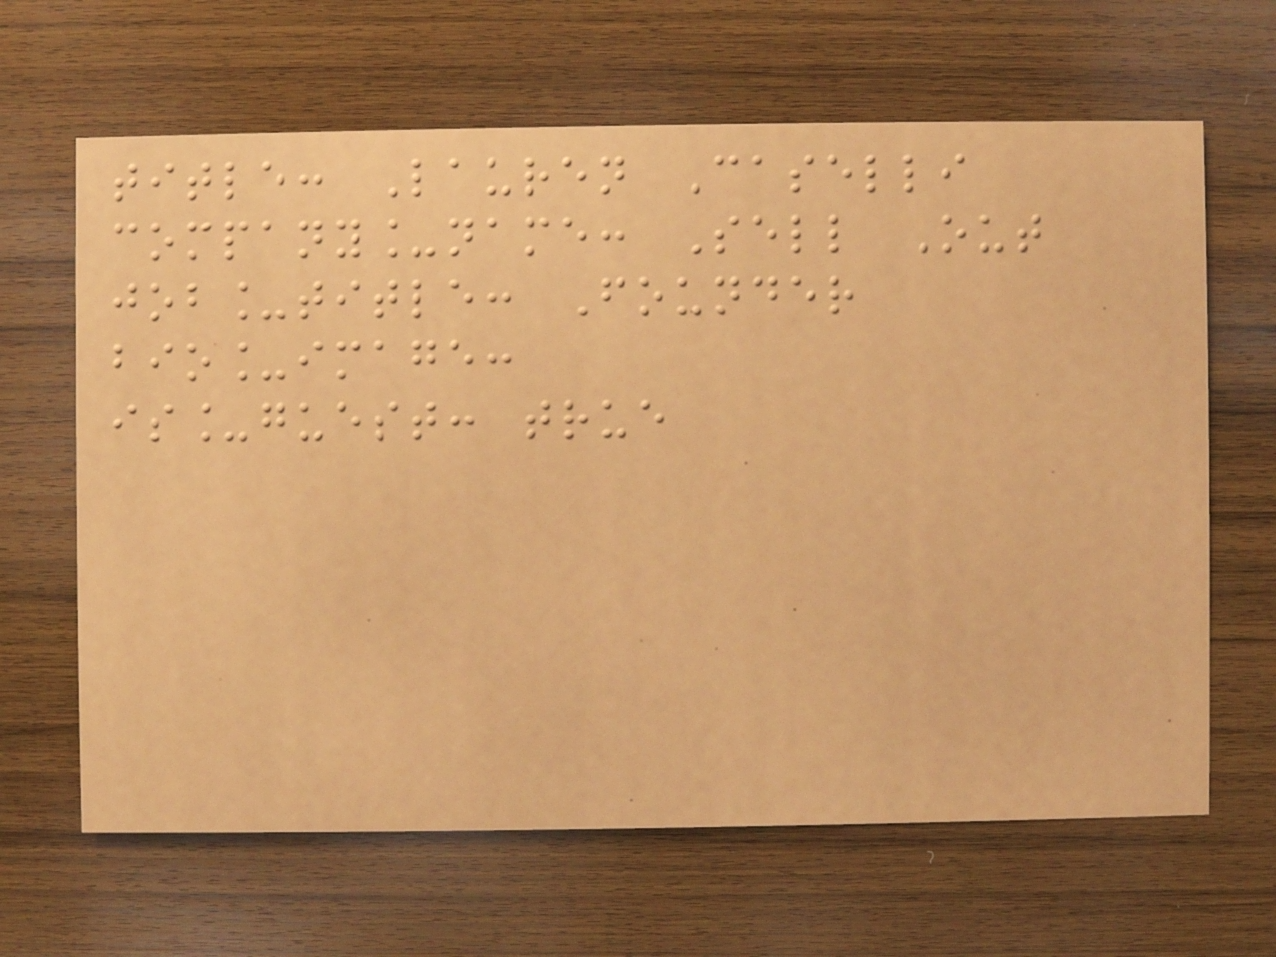title: Lauren Caselli
company_name: Sell Out
job_title: Founder
bio_image:
is_guest: true
